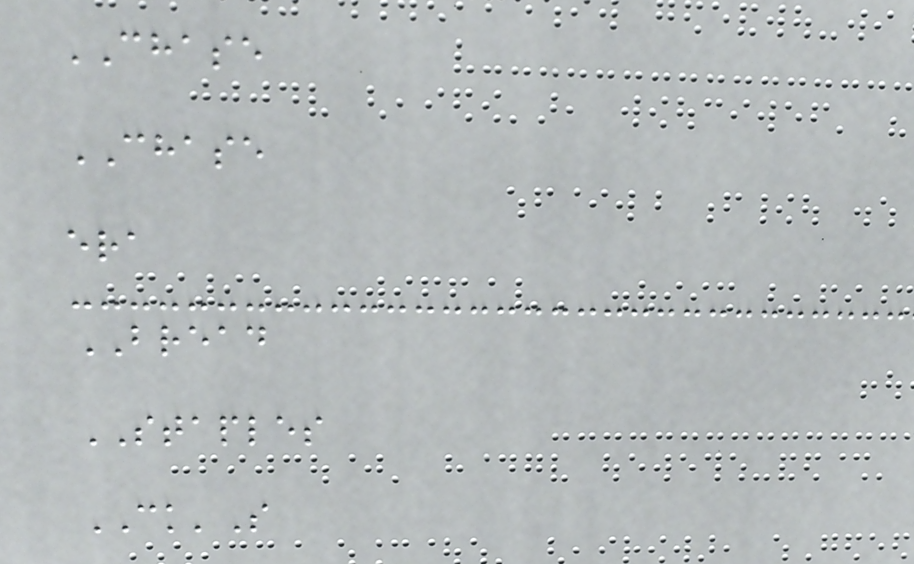CHASE
CHASE
era
BREAD
STAPLES
CK'S
